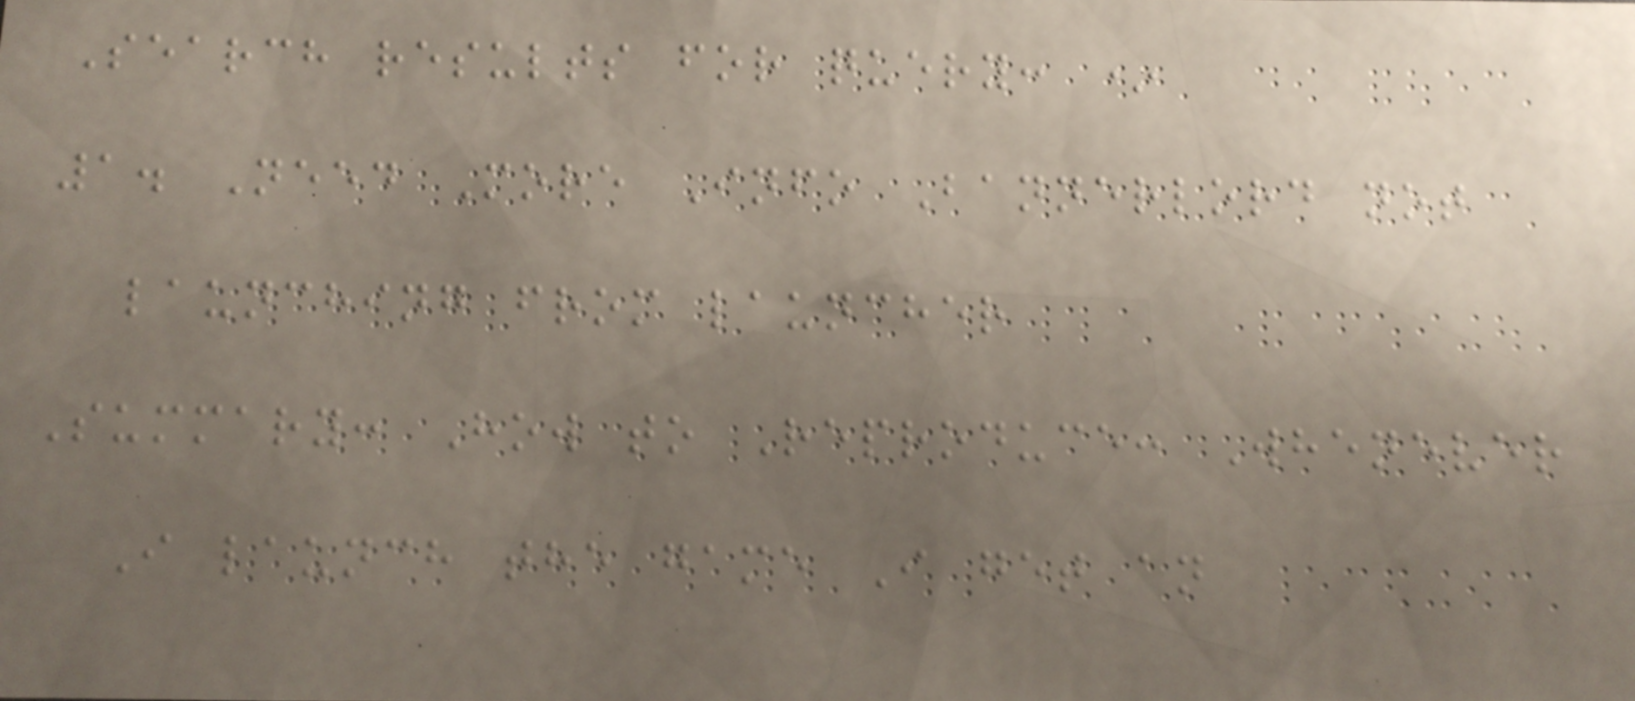Search results for query: *
1. Need More Info Bannerlord not
launching from launcher
Summary: How to Reproduce: Whenever
I launch the game I get an
